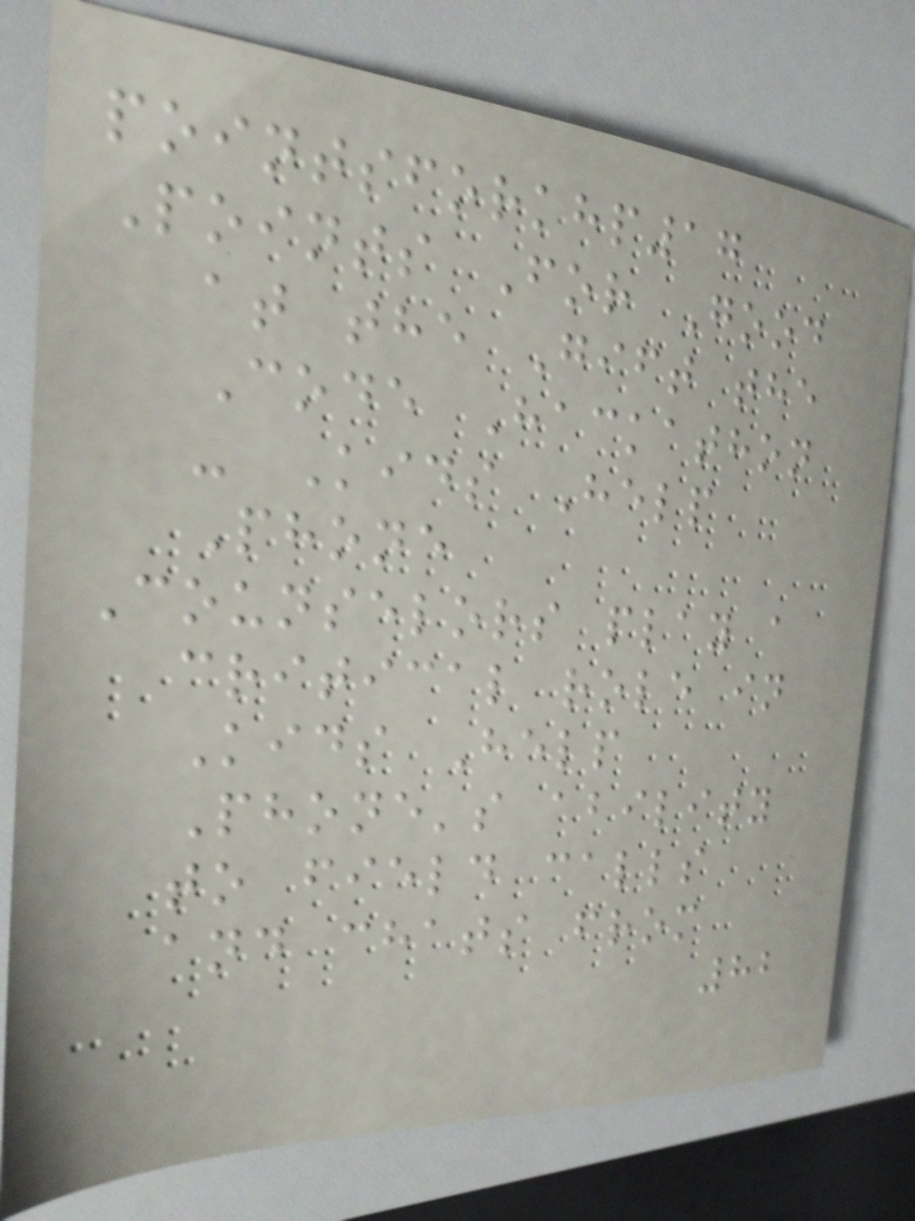pointsforkhp17
Points For Good
at the Gift the
Code Hackathon
- Kids Help
Phone
Counselors play a
critical role in
Kids Help
Phone's ability
to field calls
and chats from
82
